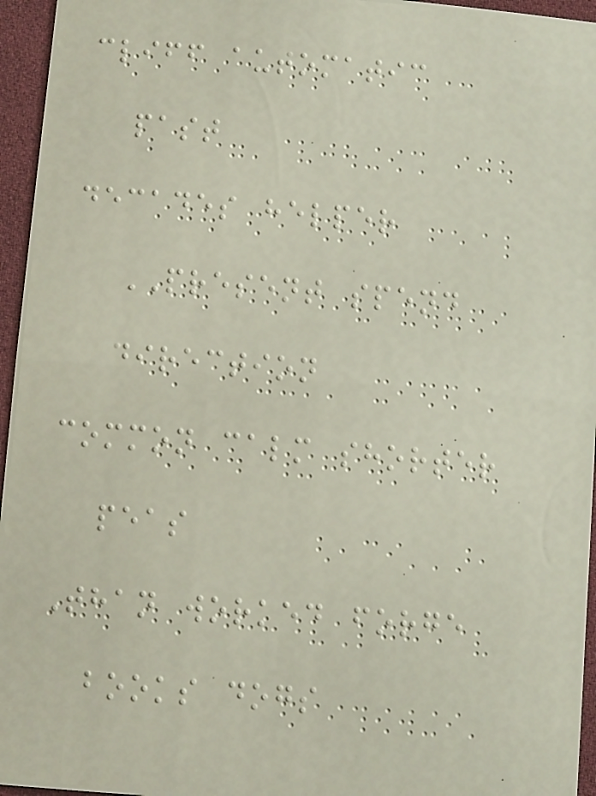cliff automatic
past
decades helper
PRESENT spend
direction
common calm shorter
peas
Than worked forge
books dogs
